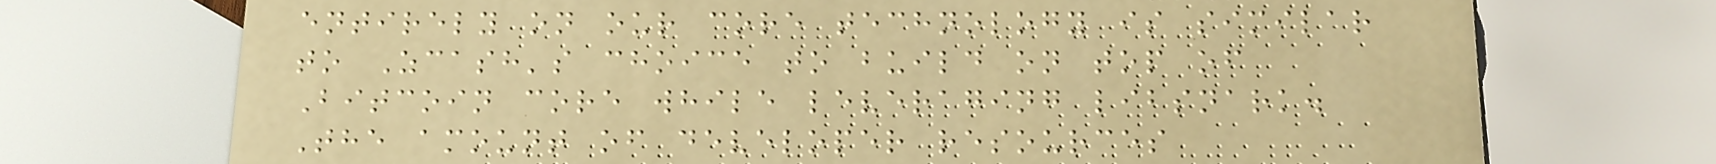entirely on our core technology is similar
to Zcash's choice to build on top of
Bitcoin core while leveraging libsnark.
The amount of developer resources
